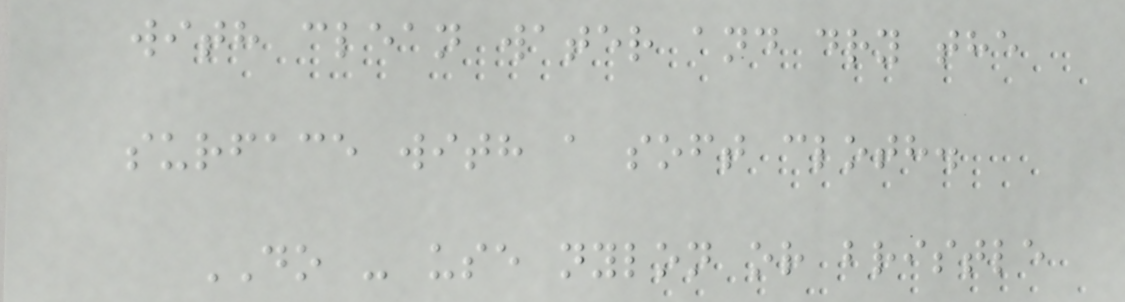with clean water and dry the
surface with a soft cloth.
DO - use nylon or bristle
